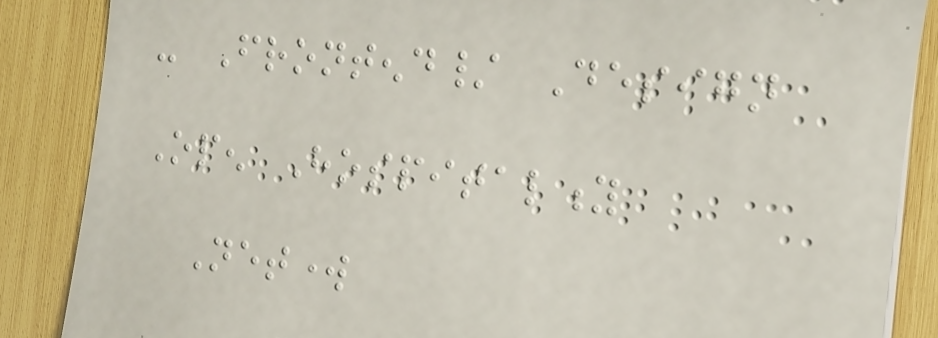- Frontend/ Design
Open Hospitality
Network
